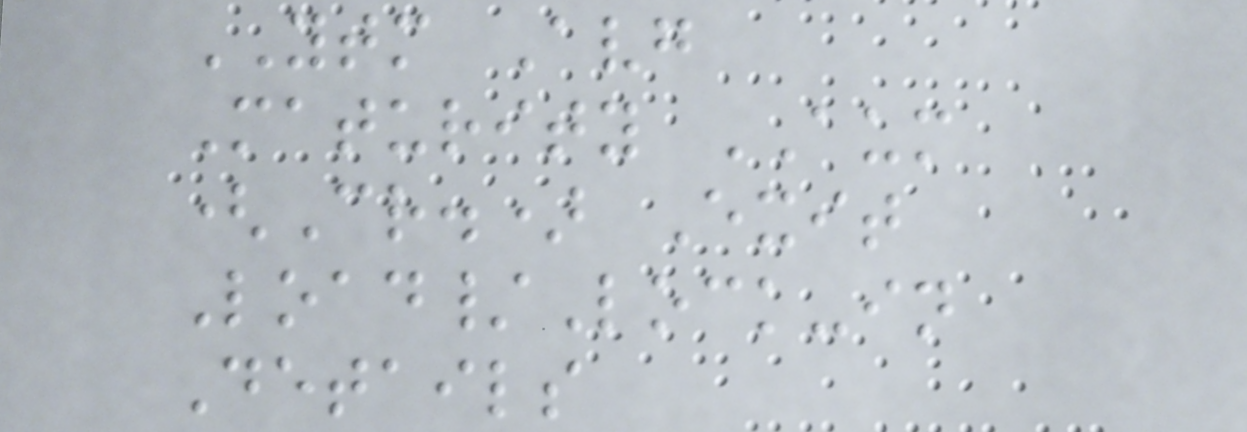YTM Avg
Maturity AUM
(Cr.) Exit
Load/Lock-in
Details
